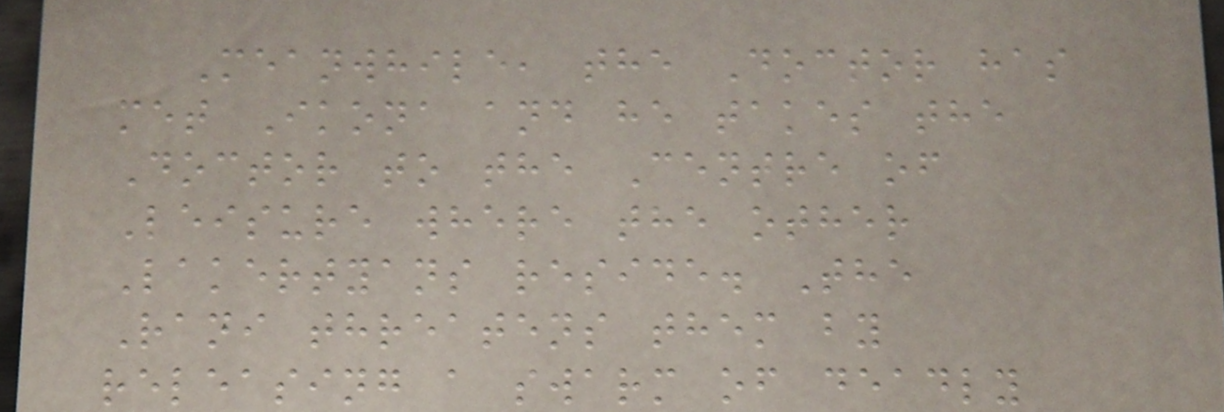Meanwhile, the Doctor has
met Ikona and he takes the
Doctor to the Centre of
Leisure where the other
Lakertyans reside. The
Rani threatens them by
releasing a swarm of deadly
